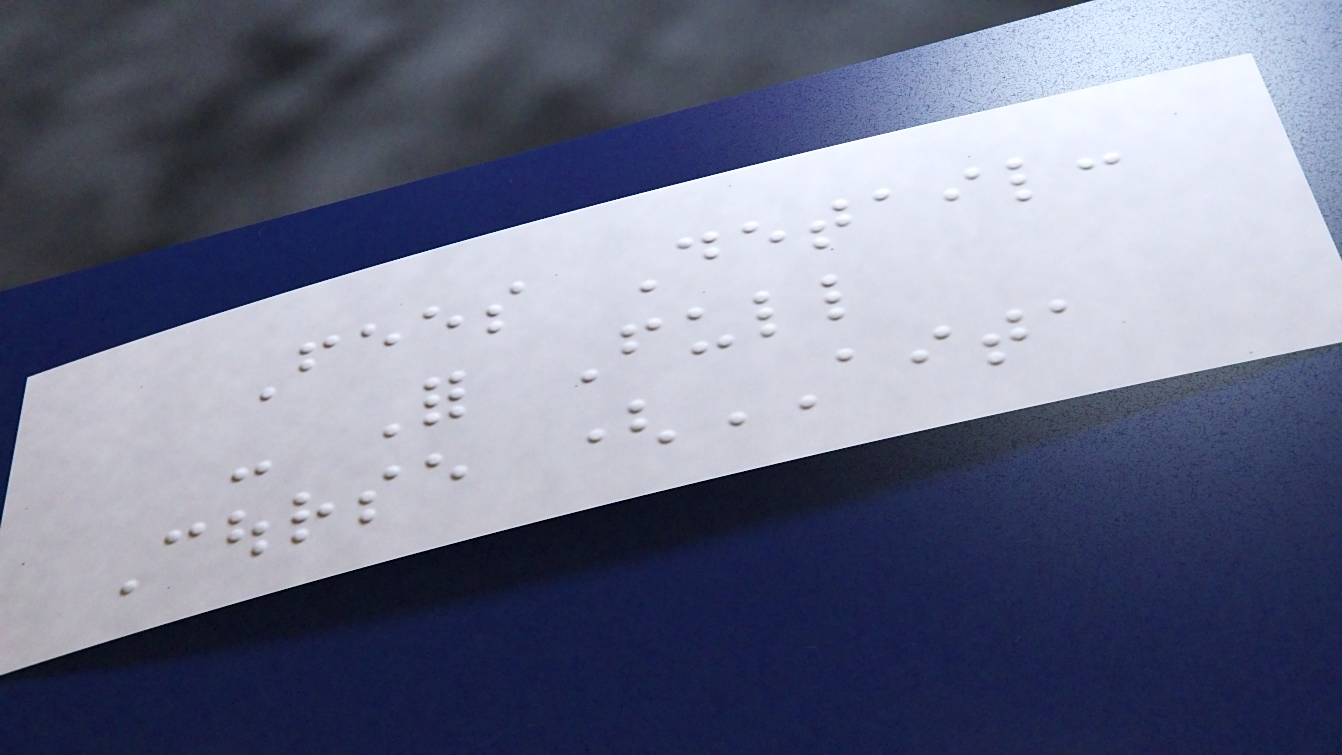Fees Detail:
- For Full
Course (AITA
